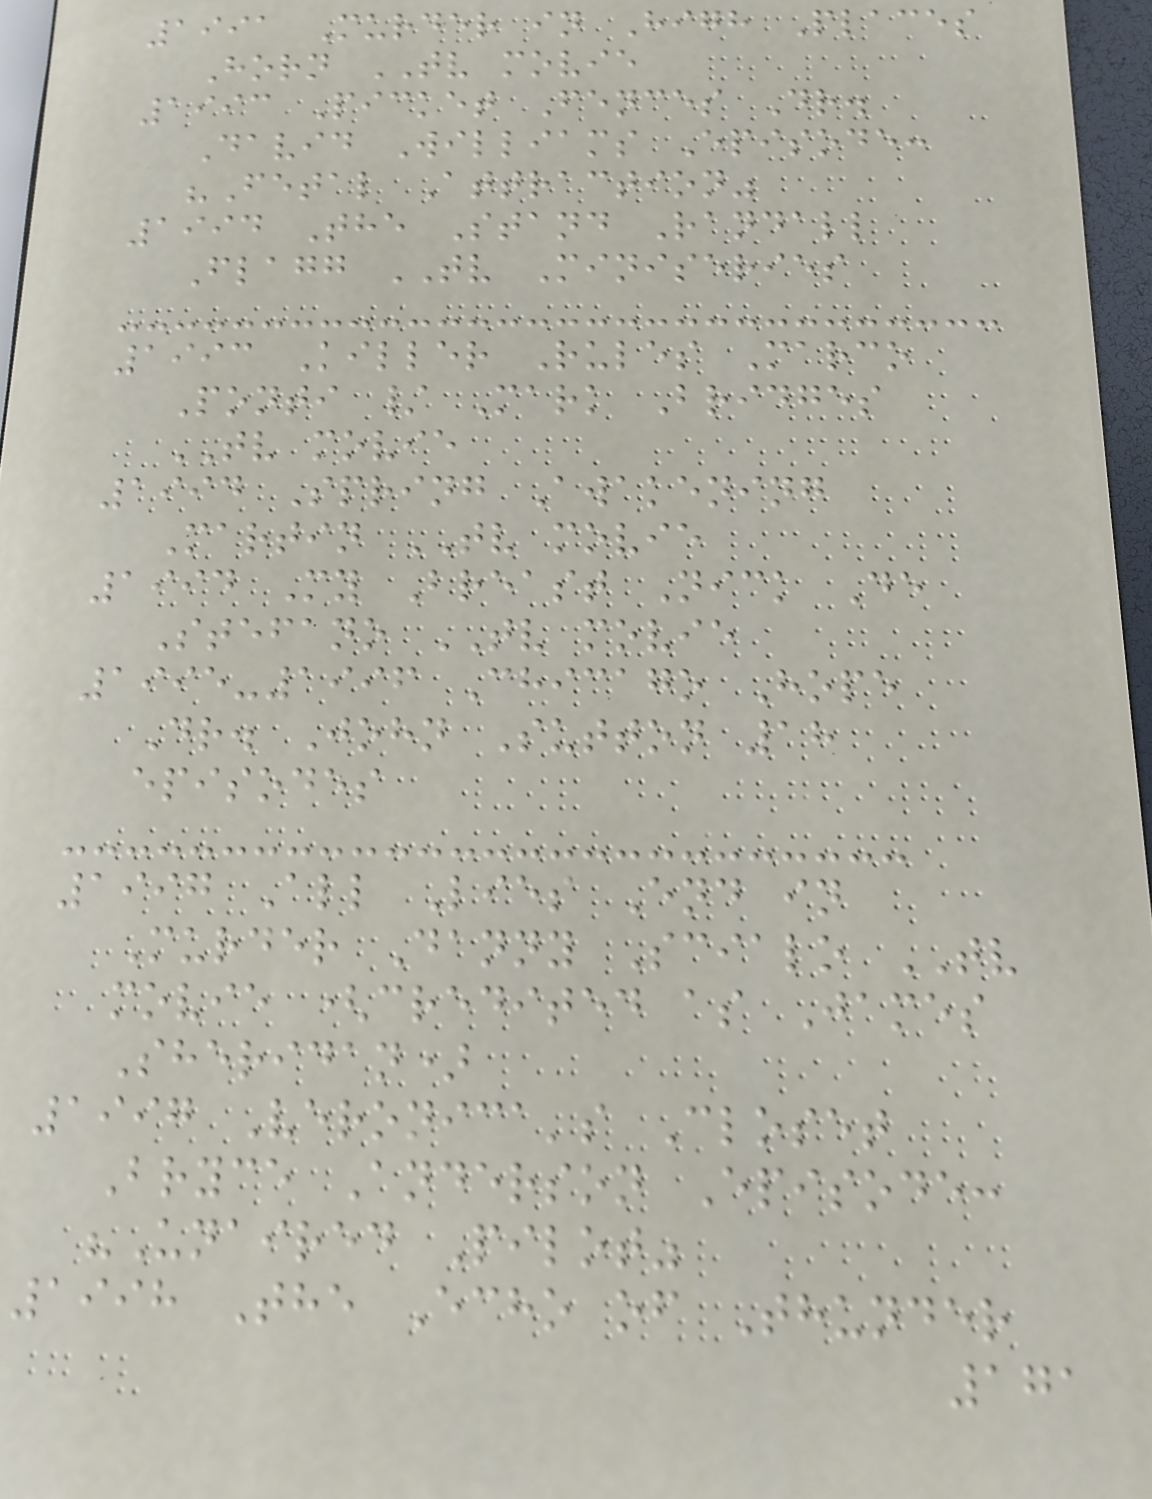1991 Murder in High Places
Horn TV movie
1993 Picket Fences Dr.
David Williams Episode:
"Fetal Attraction"
1994 The Stand Randall
Flagg TV Miniseries
1993 Killer Rules Marco
Ponti / Mark Bridges
TV movie
1994 Spring Awakening
Martin TV movie
1994 My Breast Nick De
Stefano TV movie
1995-1996 Chicago Hope
Dr. John Sutton 18
episodes
1997 All Lies End in
Murder Danny Scialo TV
movie (credited as James
Sheridan)
1997 Veronica's Closet
Bryce Anderson Episode:
"Unaired Pilot"
1998 The Echo of Thunder
171
